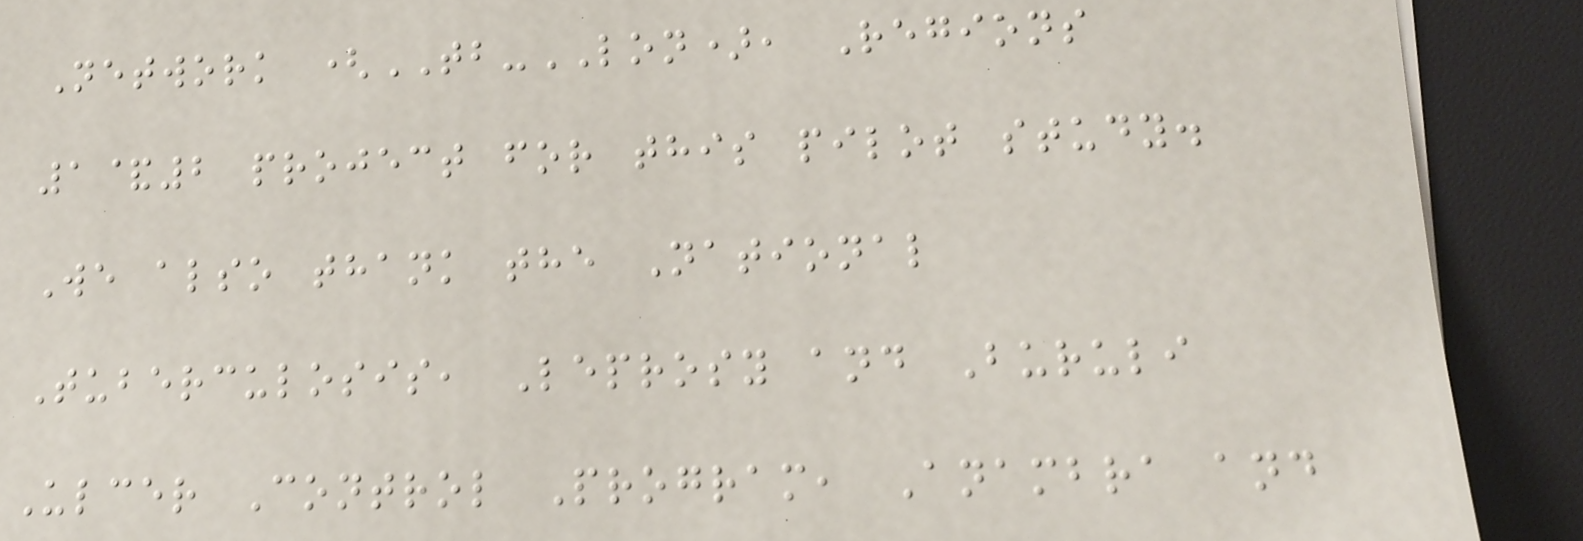Network (TB-LON), Regions
1&2 project for this pilot study.
We also thank the National
Tuberculosis, Leprosy and Buruli
Ulcer Control Program, Anambra and
